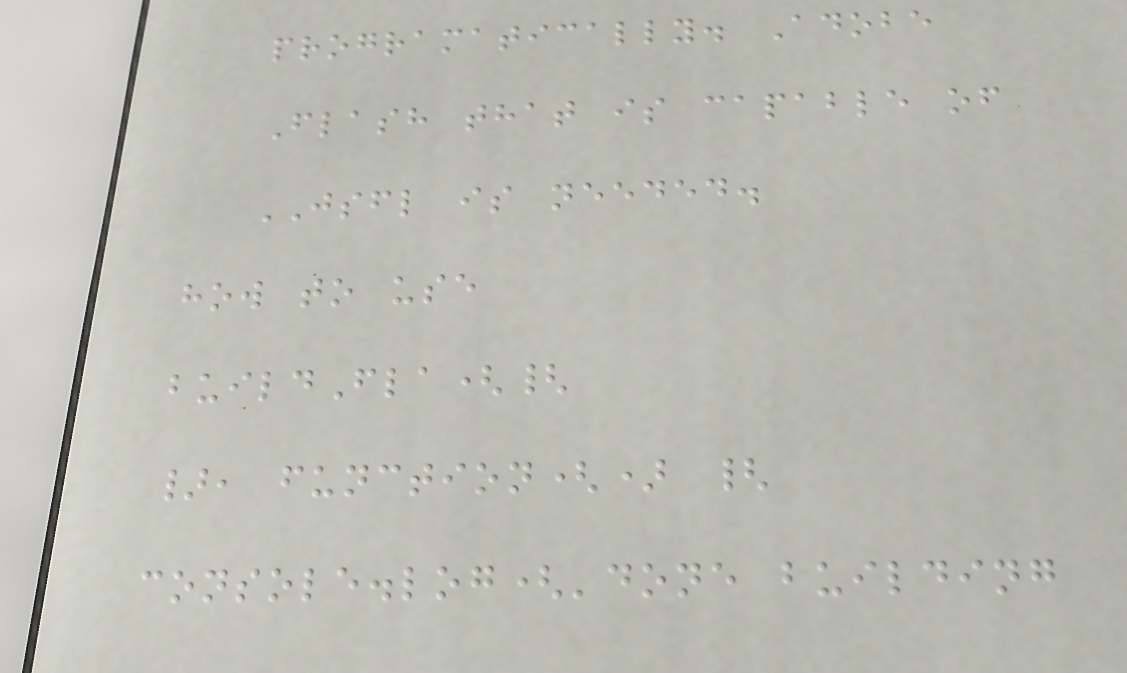programatically. Adobe
Flash that is capable of
JSFL is needed.
how to use
buildFla({
}, function() {
console.log('done building
